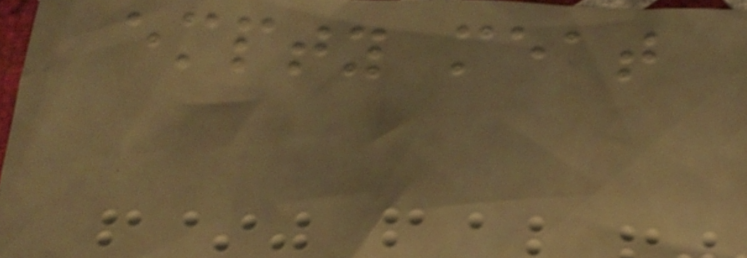empty meat
